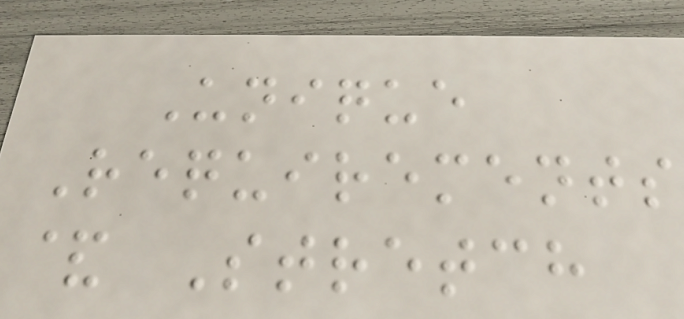Unique
Requirements
& Stretch
